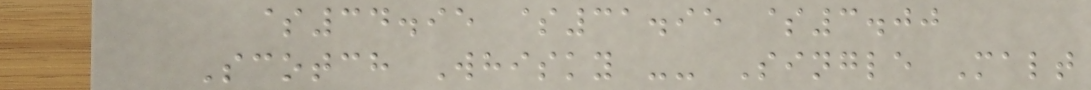$34.95 $31.95 $3.00
Scotch Whisky -- Single Malt
